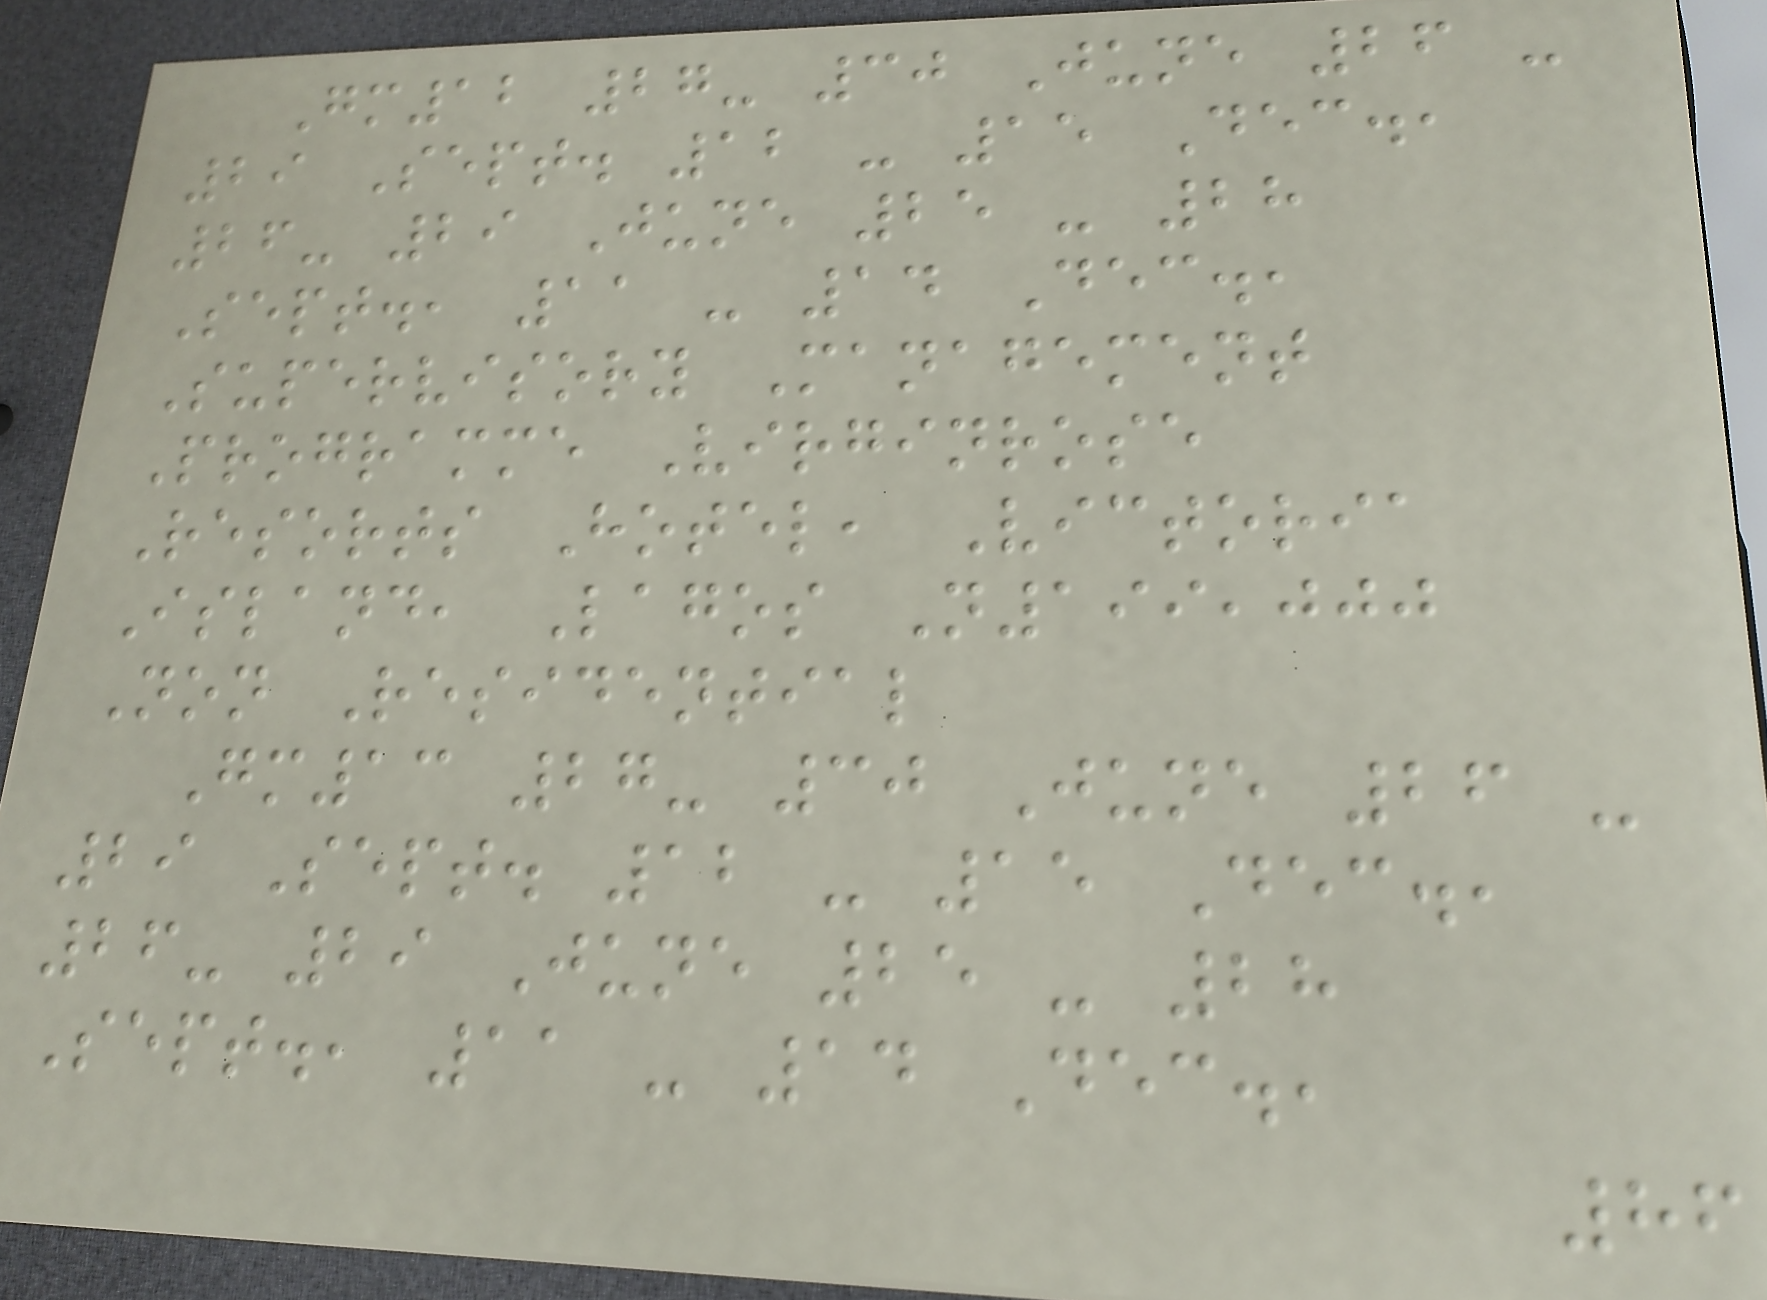Gm12 27- 30 June 26 -
29 Sept. 12 - 15 Dec.,
26- 29 June 25 - 28
Sept., 11 - 14 Dec.,
Supervisory Management
Programme Virginrose
Resorts Hotel, Victoria
Island, Lagos N199,000
Non Residential
Gm13 27- 30 June 26 -
29 Sept. 12 - 15 Dec.,
26- 29 June 25 - 28
Sept., 11 - 14 Dec.,
86
